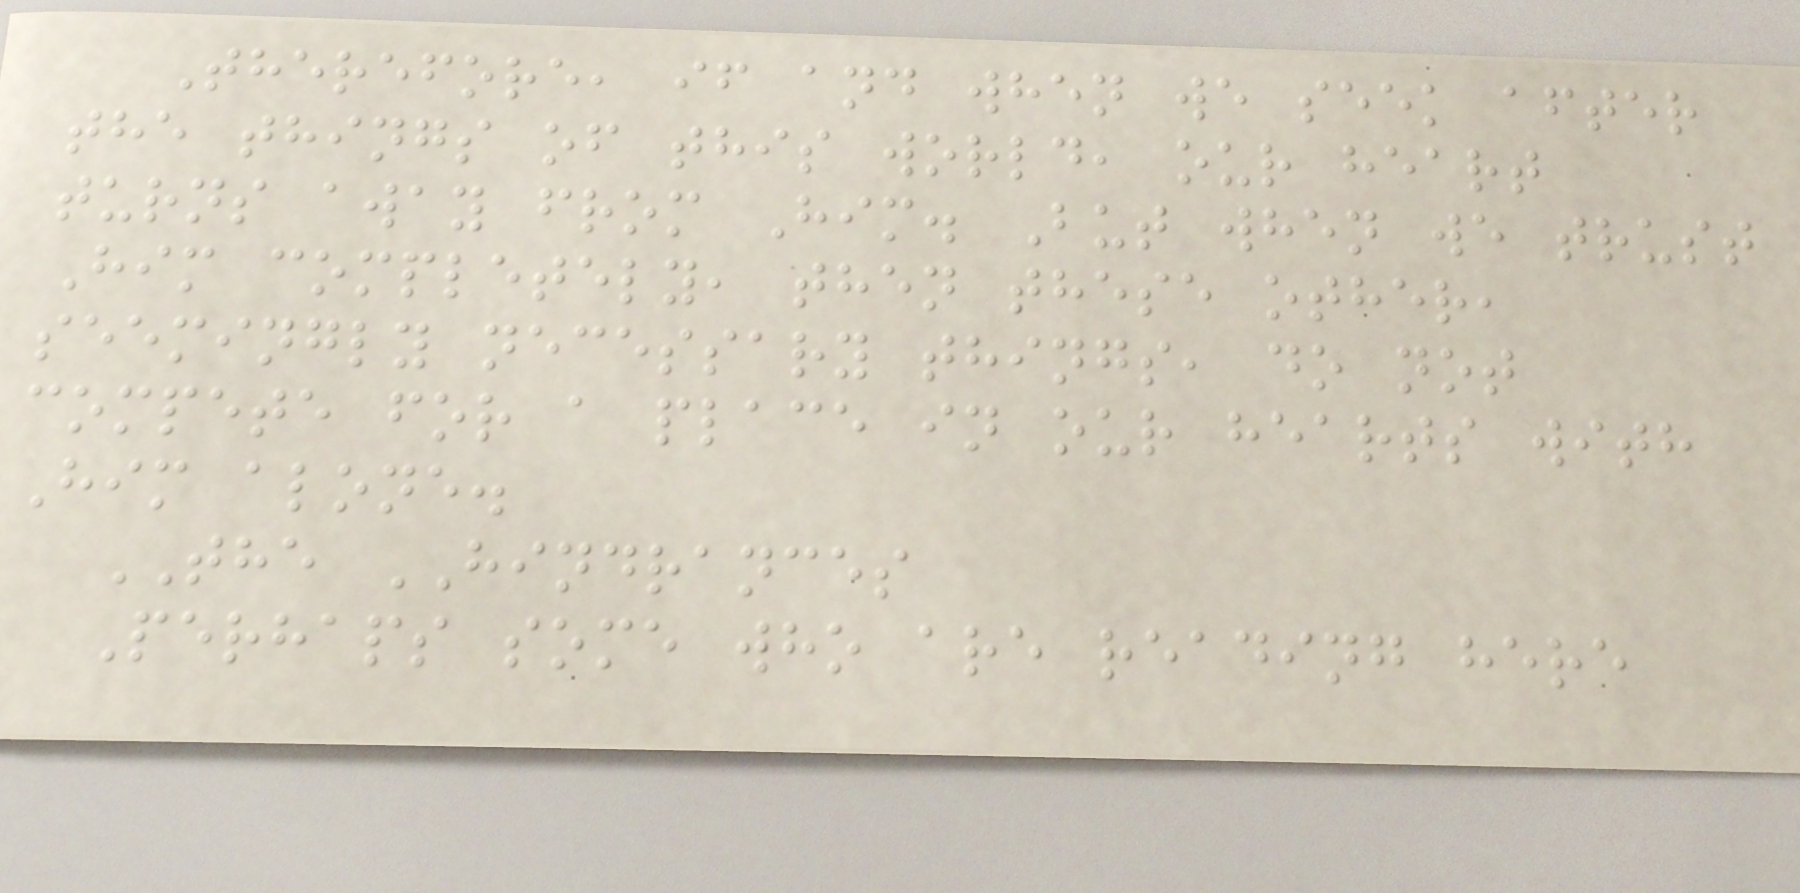Therefore, if and when we seek after
the things of this world, our heart
turns away from Him. But when we trust
Him completely, then these other,
seemingly necessary things, do not
compete for a place in our hearts with
Him alone.
THE HINDRANCES
Perhaps some who are reading here
